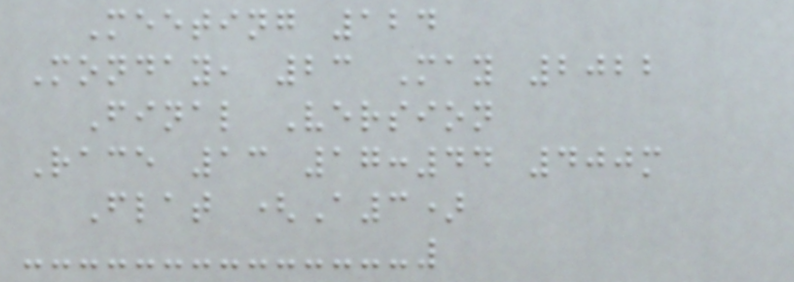Meeting 124
Monday, 23 May 2022
Final Version
Race 13 17:44 400m
Flat (A3)
